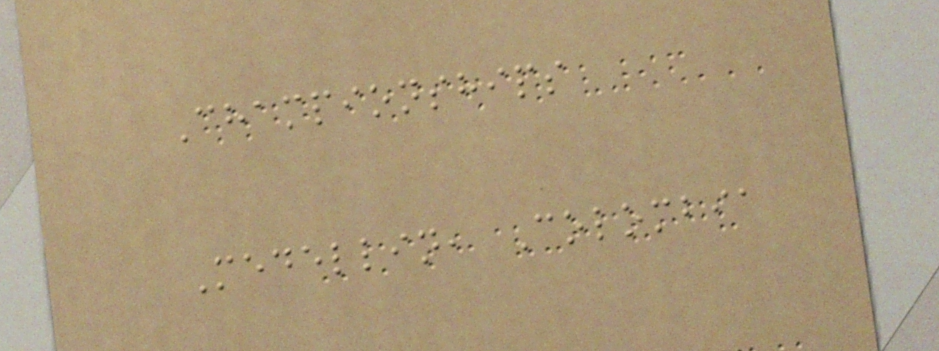Championships
Medellin, Colombia
